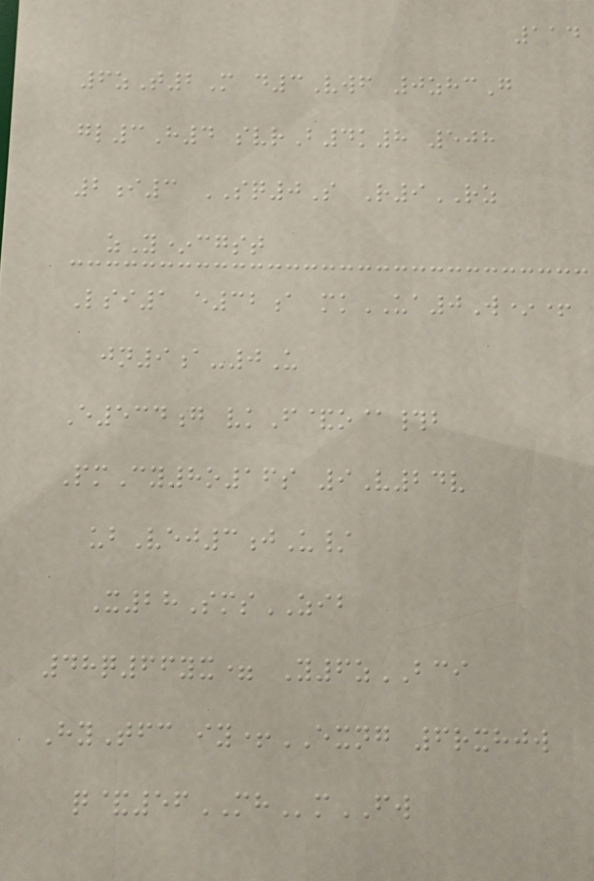114
6zT2M d3Vwf 0zhcG
gl3H4 svrB4k8 508
2i3 SQ0S R9RZ
zY*cgst
Lsi1 e32a mkUA0W*+
jn9a-0U
E534g vkF&o@#b
PmCy8o16s 9V24v
ubVej3jU/
X28SmsZIB
48q66yx= Y6zBCI
HyTfc iy+EXNG 6rxhjw
q&56MHmFW
